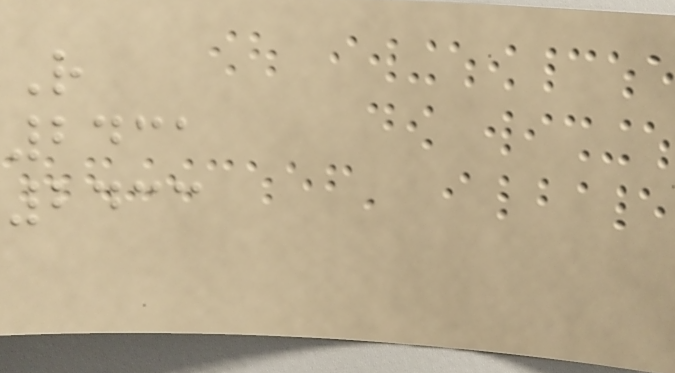R
2431
2433
